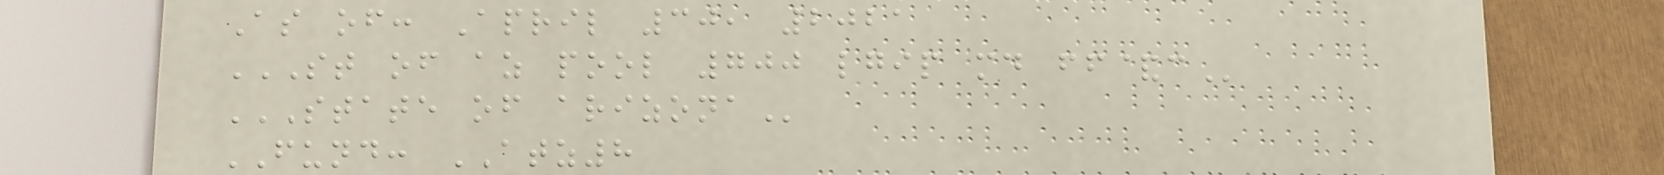As of: April 30, 2021
ST OF AZ POOL 700 LGIP MD FF&C
STATE OF ARIZONA
FUND: ATZ8
